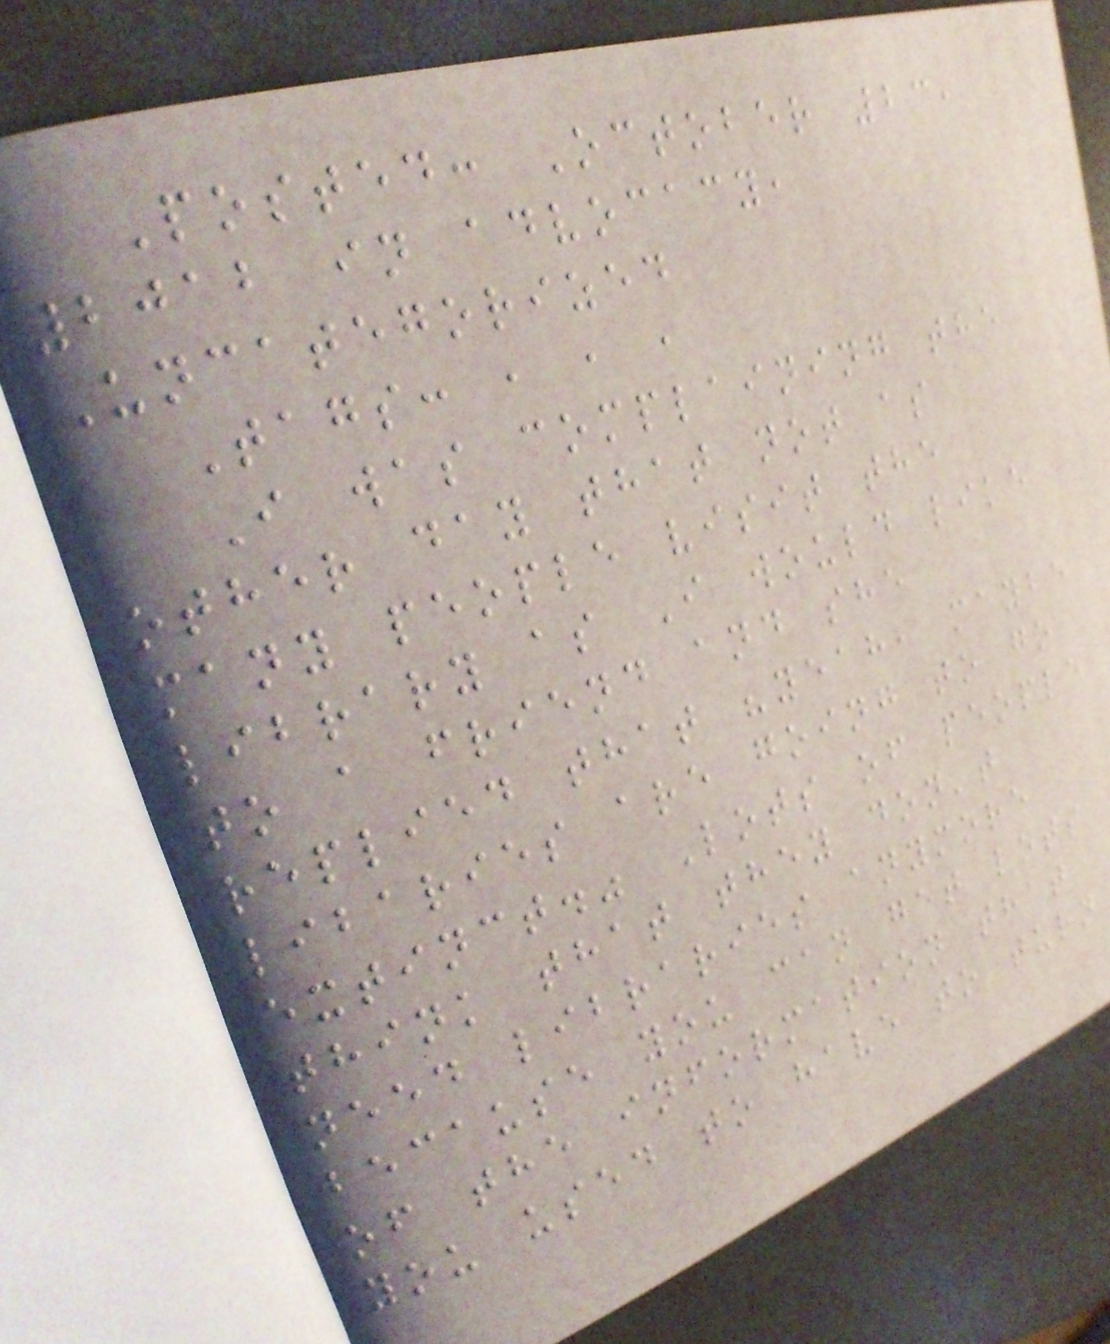Posted: October 23,
2012 in advocacy,
Uncategorized
Tags: , , ,
I was complaining the
other day that not as
many people visit the
library as I would like
to a friend and she
replied that "yeah, maybe
libaries are going to go
extinct." Lots of people
think that they don't
need libraries anymore
because you can get lots
of the information that
you used to have to turn
